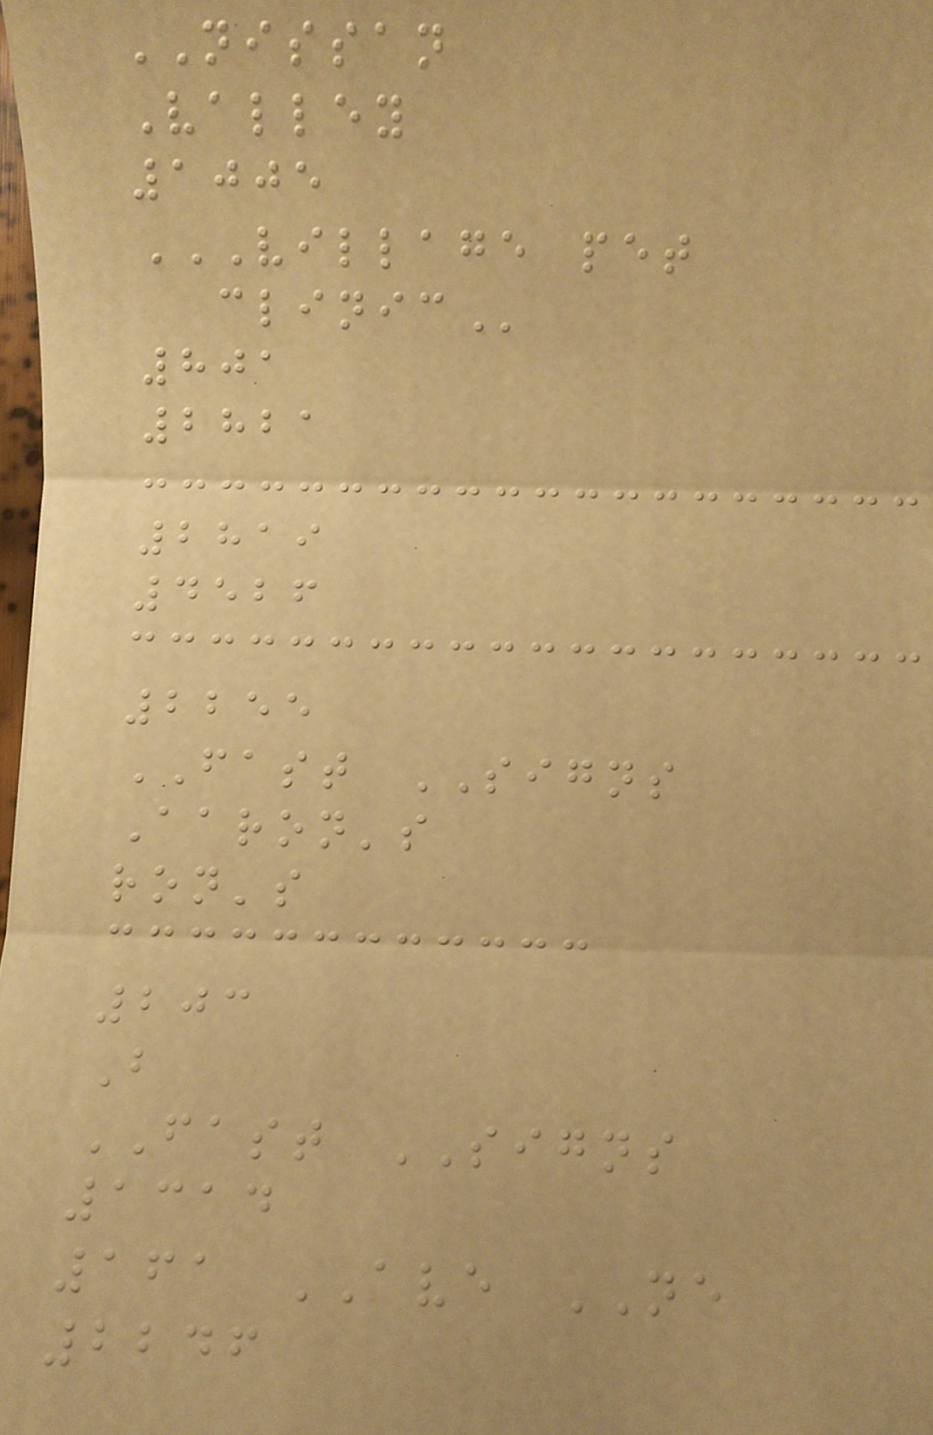NISSAN
Valley
1005
VILLAGE PET
CLINIC
801
2821
2819
4526
2255
FAST SIGNS
Aaron's
ron's
203
B
FAST SIGNS
1314
161 AVE NE
2246
